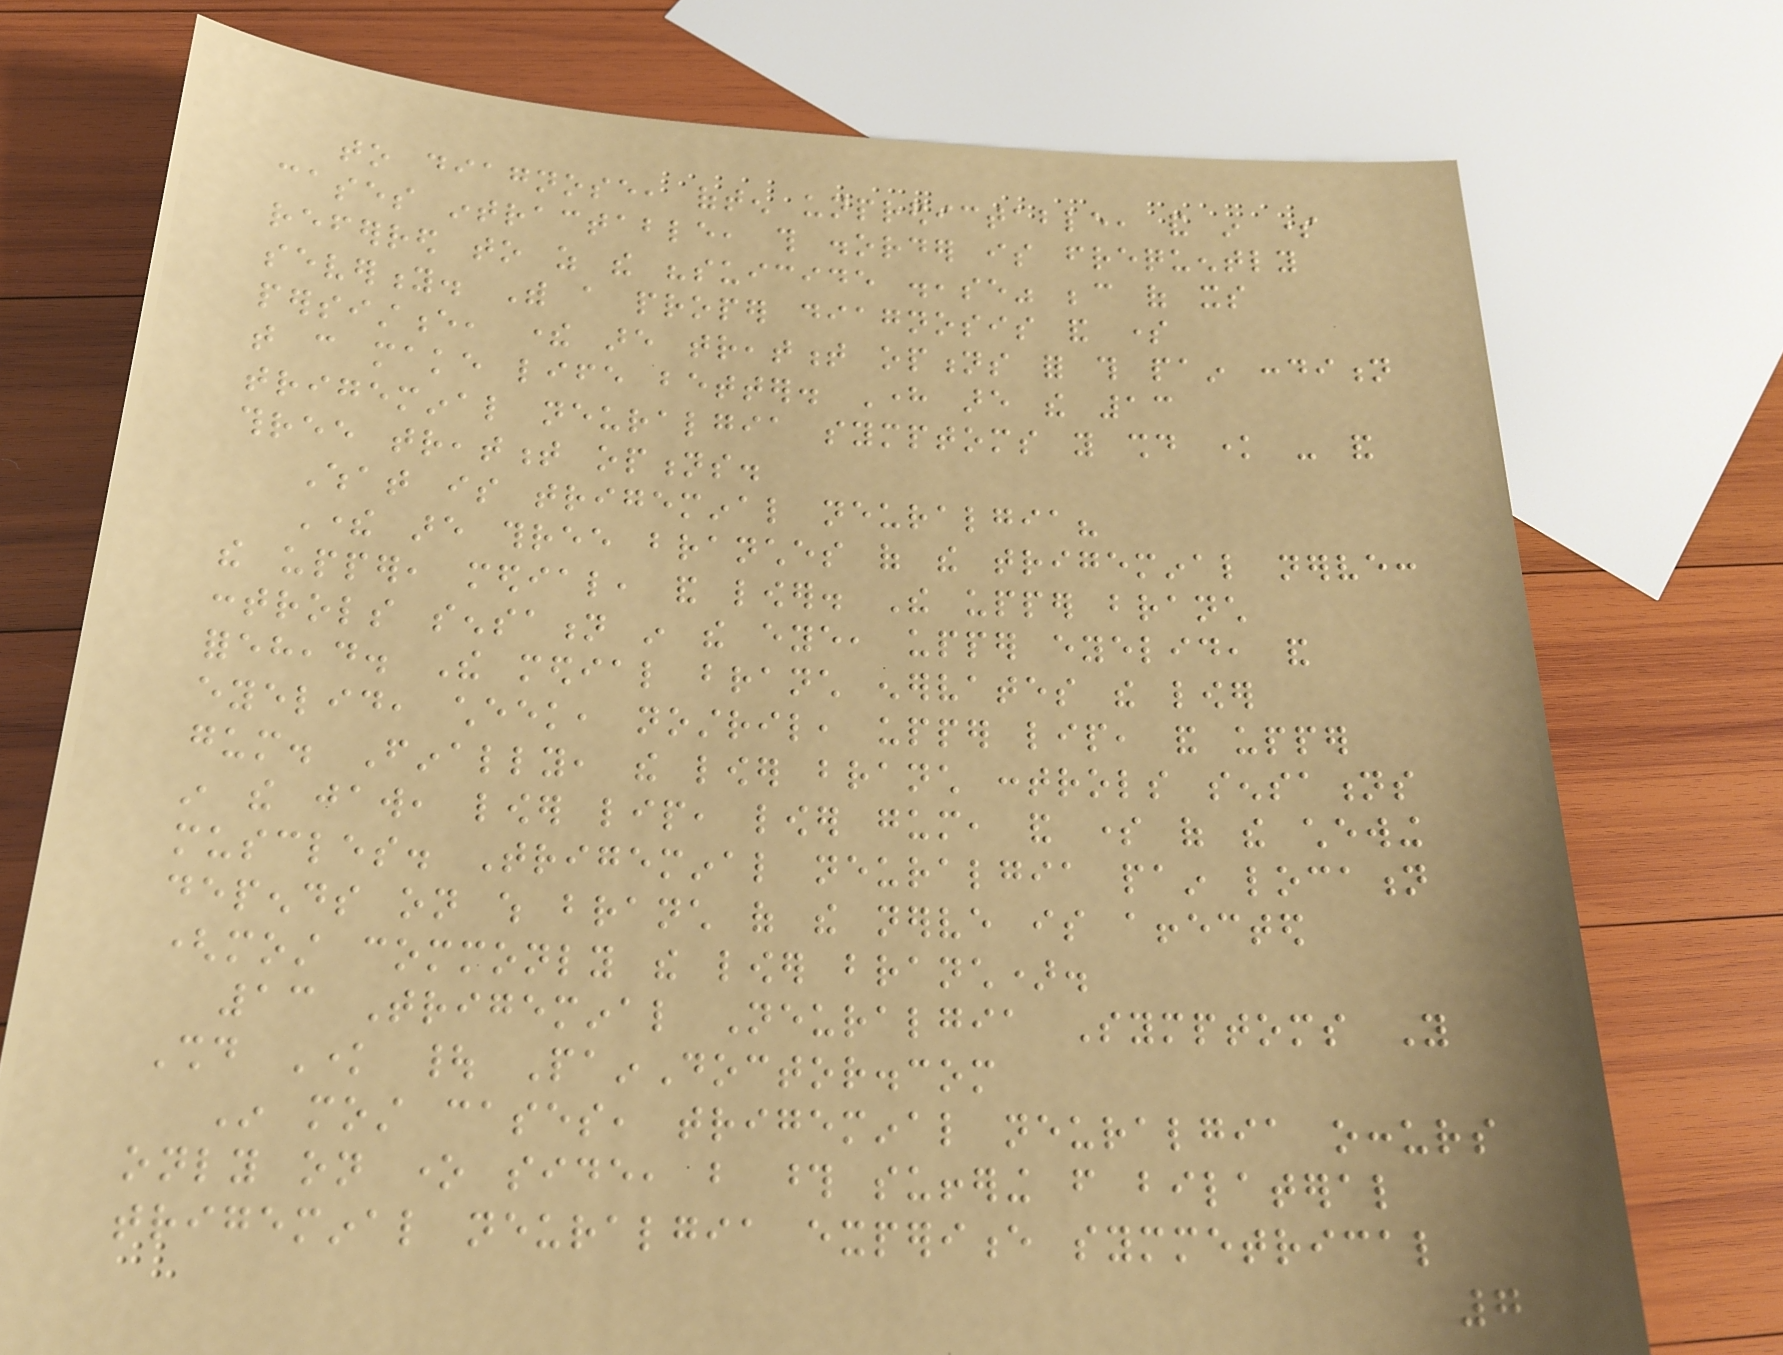to diagnose, often unpredictable, and in some
cases intractable, this disorder is frequently
referred to as the "suicide disease" because of its
severity. With a proper diagnosis and some
persistence, there are treatment options for this pain condition
that can make life better. Here are the 13
trigeminal neuralgia symptoms you should know - and
three treatment options.
What is trigeminal neuralgia?
There are three branches of the trigeminal nerve:
the upper, medial, and lower. The upper branch
controls sensation in the eye, upper eyelid, and
forehead. The medial branch enervates the lower
eyelid, cheek, nostril, upper lip, and upper
gum. Finally, the lower branch controls sensations
in the jaw, lower lip, lower gum, and some of the chewing
muscles. Trigeminal neuralgia pain location
depends on which branch of the nerve is affected
(most commonly the lower branch).
13 Trigeminal Neuralgia Symptoms You
Should Know | PainDoctor.com
In most cases, trigeminal neuralgia occurs
only on one side, but those suffering from bilateral
trigeminal neuralgia experience symmetrical
7
